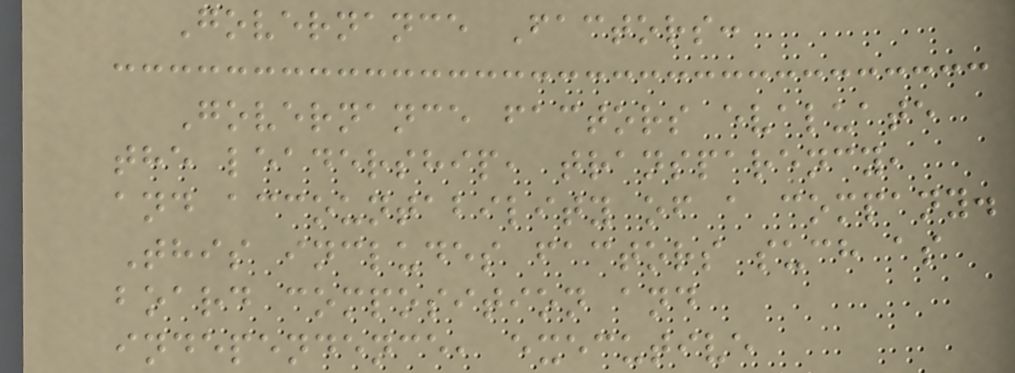Governance Factors:
Governance factors evaluate
the leadership, transparency,
and accountability of a company.
This includes factors such as
board composition and
independence, executive
